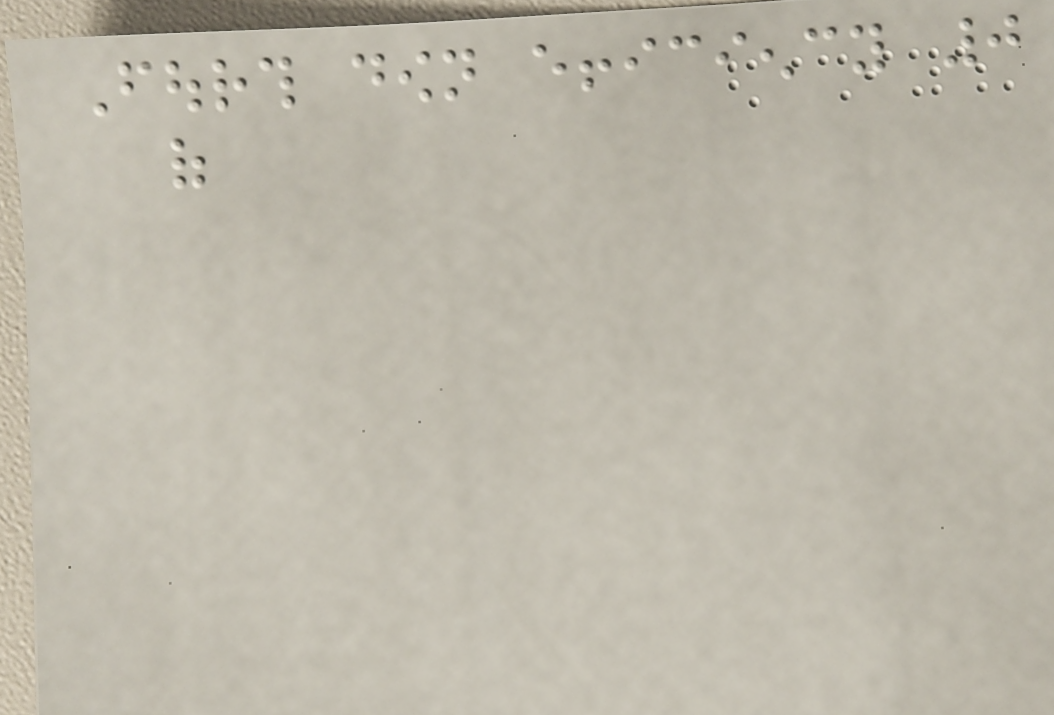Fourth down efficiency 0
of
